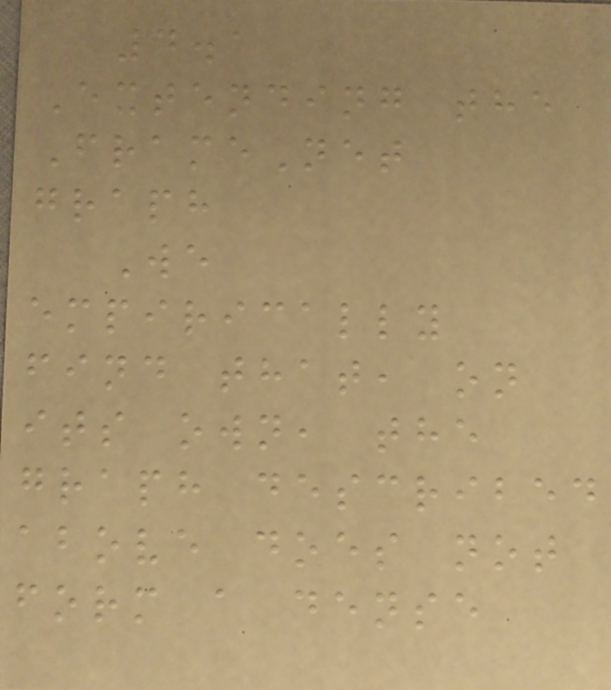4.1
Extending the
FrameNet
graph
We
empirically
find that, on
its own, the
graph described
above does not
form a dense
